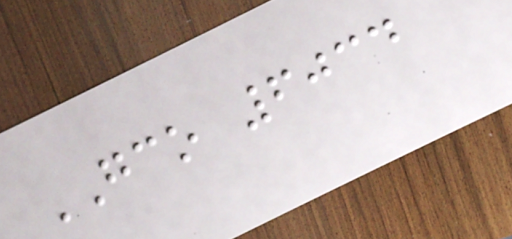GCO 6034
